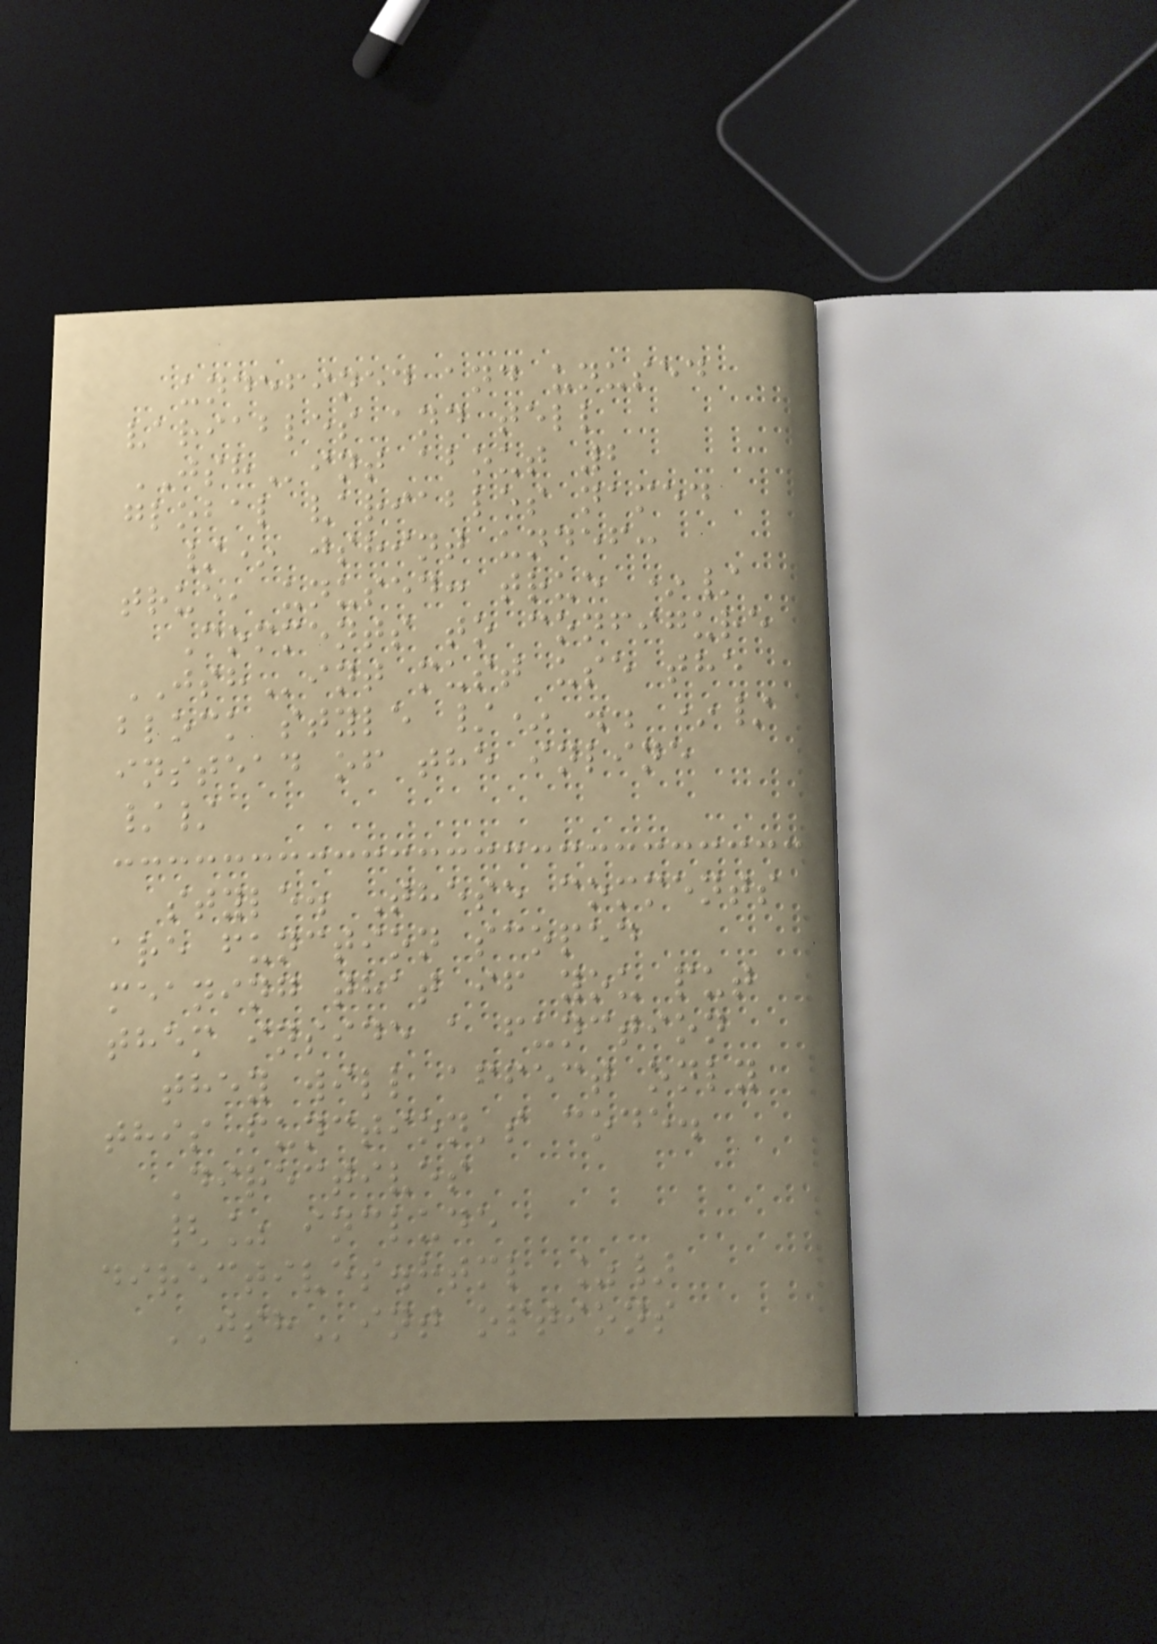undefined and unused
variables and tell
JSHint about 2
global variables named
/* jshint undef:
true, unused: true */
Comments to configure
JSHint must use the
block style /* .. */
instead of the inline
//
style. These comments
are function scoped
meaning that if you put
them inside a function
they will affect only
this function's code.
Directives
{% include
directives.html %}
JSHint options
